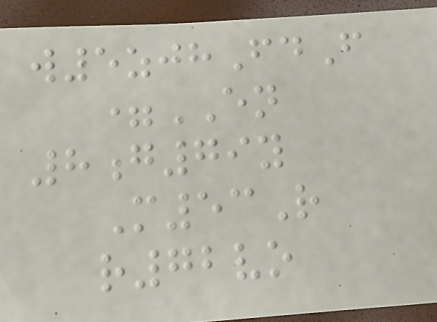w5zjhFdF
=EN
8g79y
M53R
r72vo
